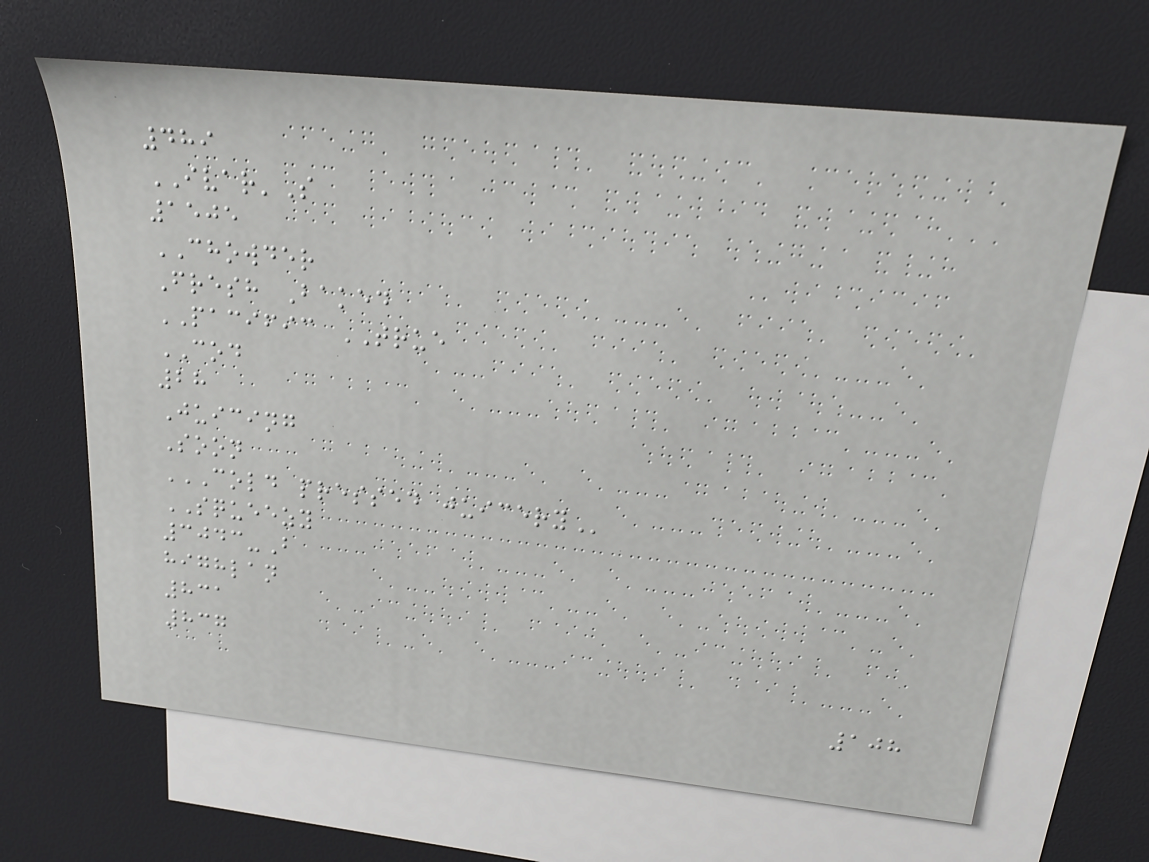489
IVAR'S
1505
CHOWDER
Fresh Baked
PACIFIC TRUE
COD
28
Juicing
Soon
COLD PRESSED JUICERY
SQUEEZY
3043-B
highlan
831
837
108
